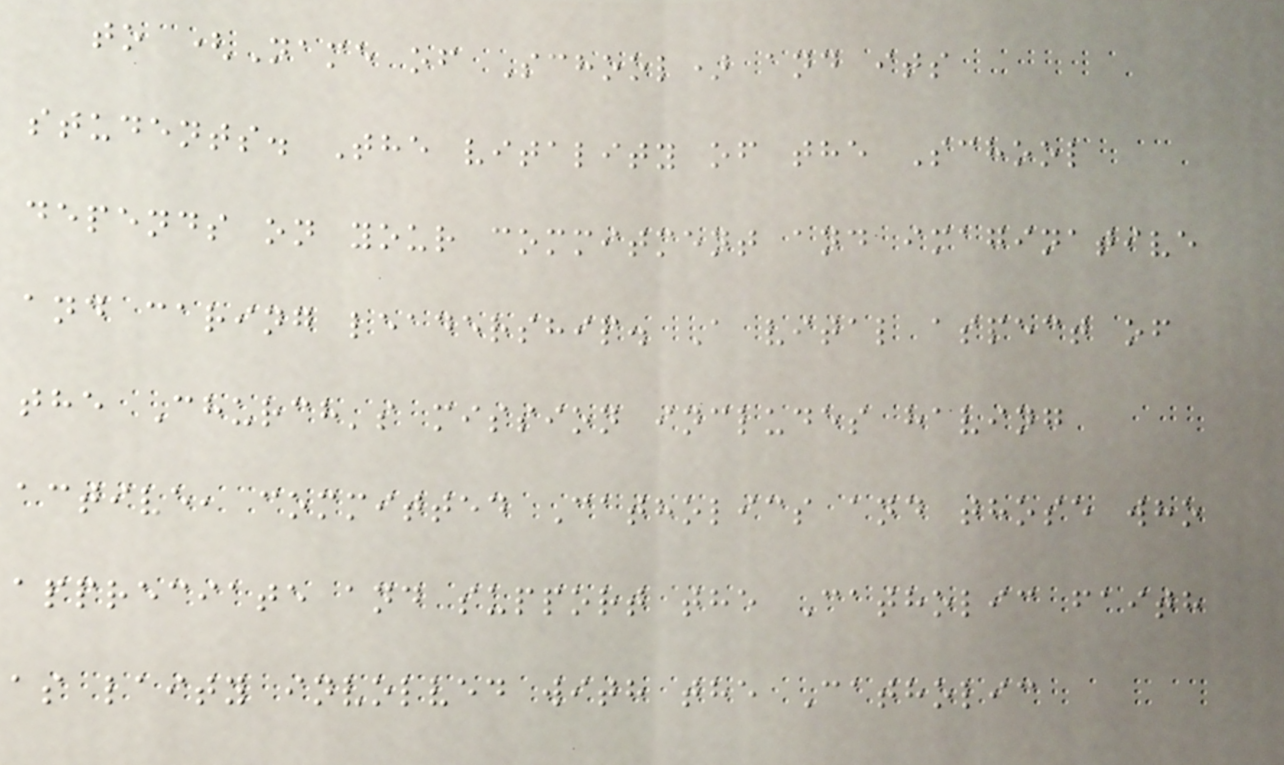to (Name of School) and its
students. The vitality of the School
depends on your commitment and imaginative
and caring leadership. A vital aspect of
the Church's mission includes having
active, committed Catholics and those who
appreciate and support the Catholic faith
as laity involved with the Catholic
